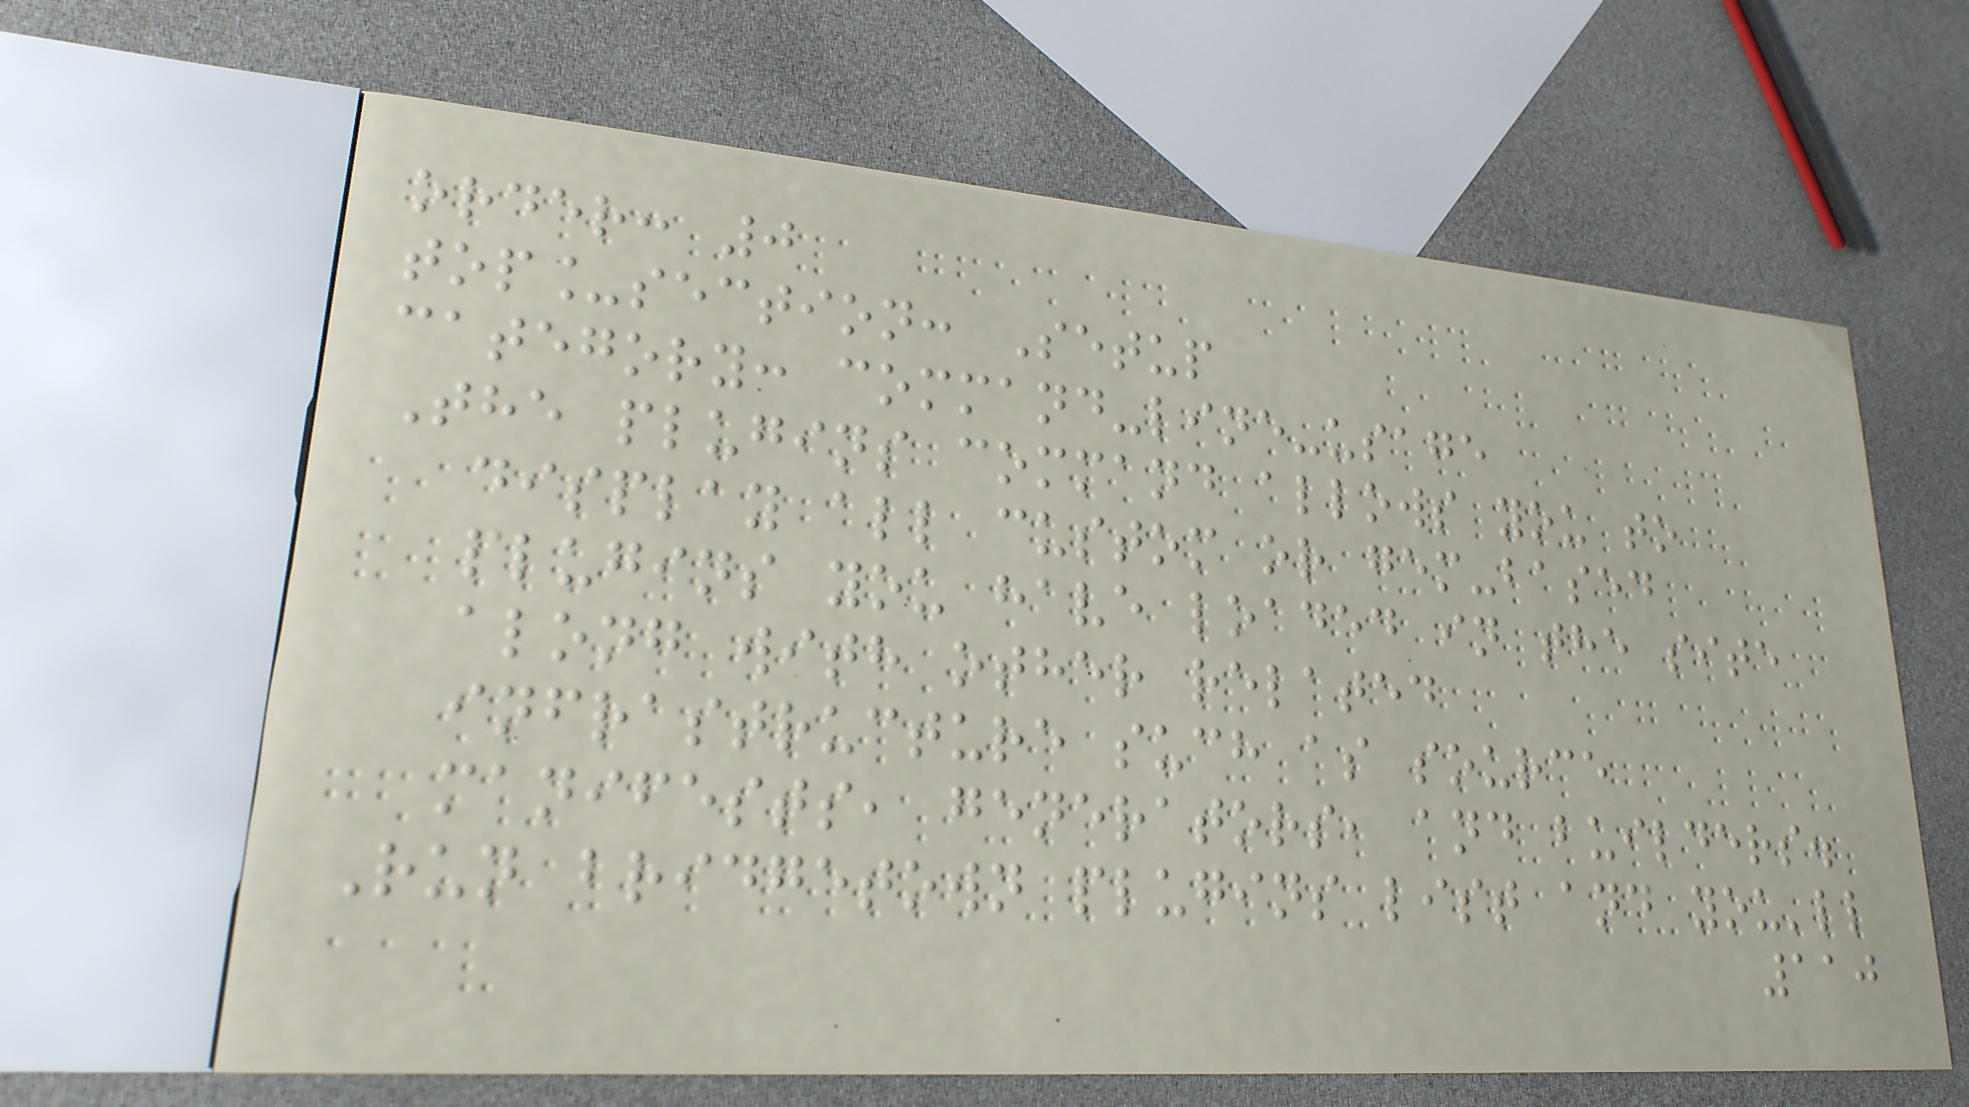order: 0
top_section: Setup
category: command-line-usage
The plugins command allows you to
display all custom or gem-based
plugins you have loaded in the site
along with other related
infrastructure such as source
manifests, generators, and builders.
Run bridgetown plugins list and you'll
110
